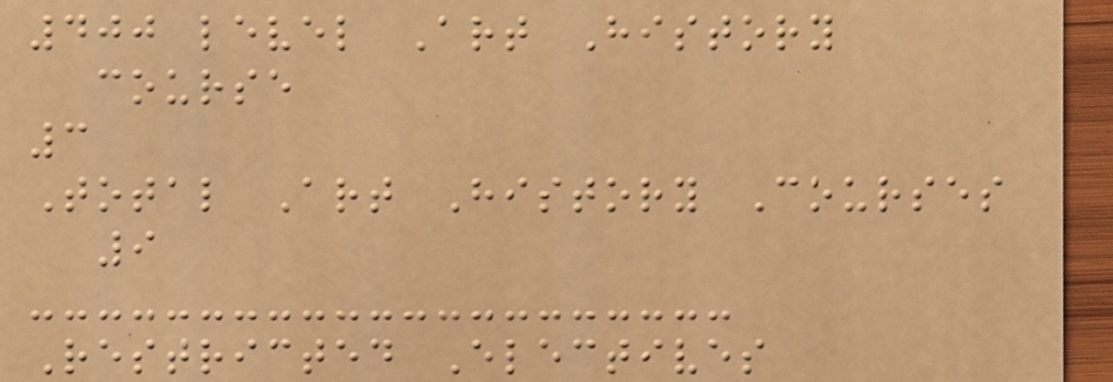400 level Art History
course
3
Total Art History Courses
9
Restricted Electives
